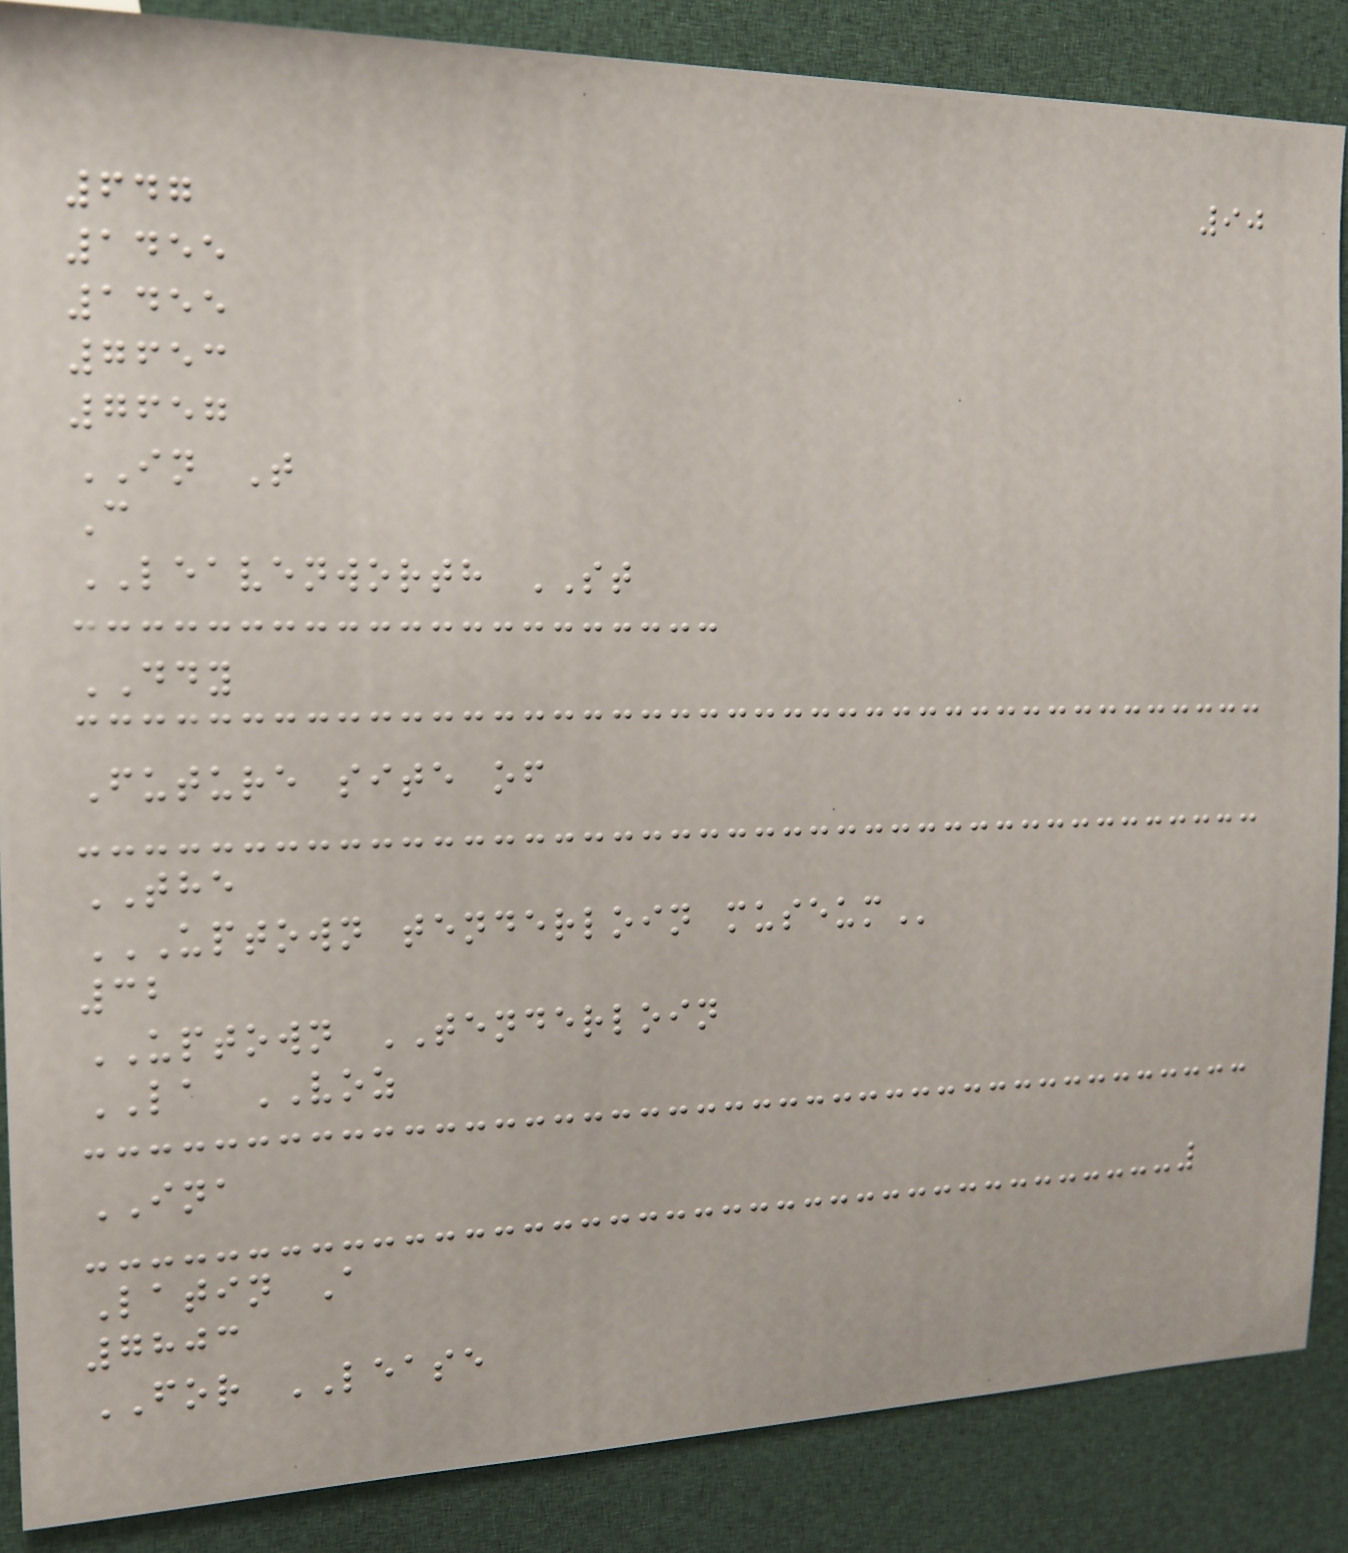90
647
1455
1455
7653
7657
IN T
C
LEAVENWORTH ST
DDY
Future site of
THE
UPTOWN TENDERLOIN MUSEUM
32
UPTOWN TENDERLOIN
LA VOZ
INA
Latin A
7803
FOR LEASE
